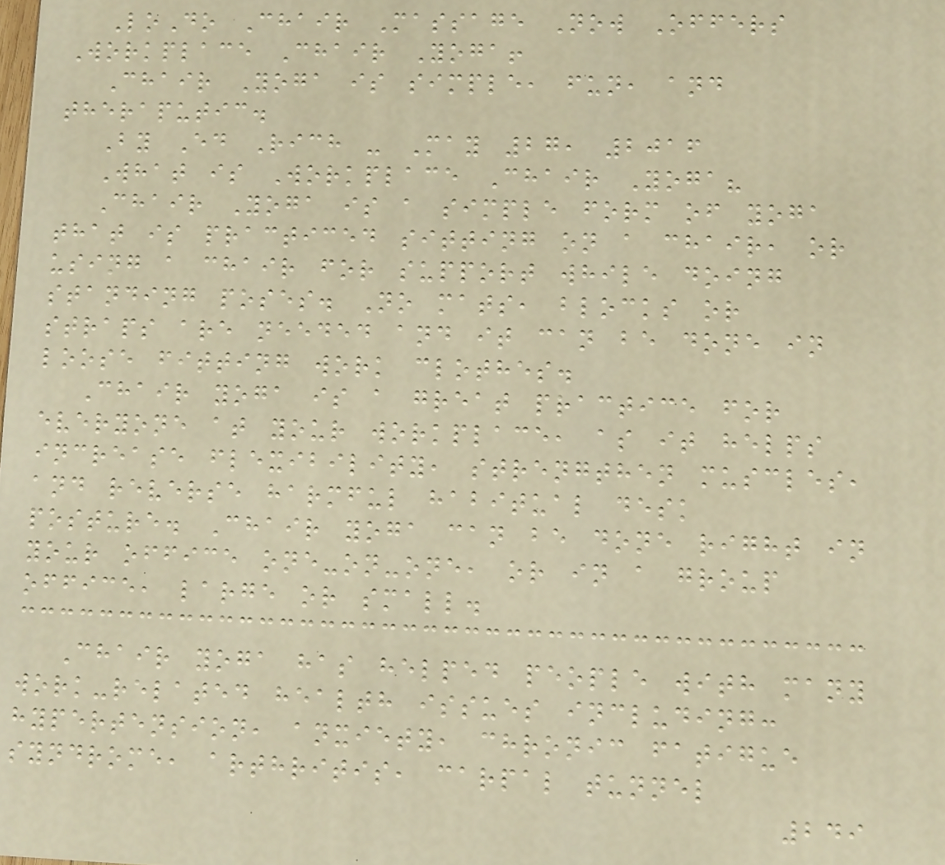LoDo Chair Massage Now Offers
Workplace Chair Yoga!
Chair Yoga is simple, fun, and
theraputic.
By Ed Rich - May 27, 2016
What is Workplace Chair Yoga?
Chair Yoga is a simple form of yoga
that is practiced sitting on a chair, or
using a chair for support while doing
standing poses. No mats, blocks or
straps are needed and it can be done in
loose fitting work clothes.
Chair yoga is a great practice for
everyone at your workplace, as it helps
increase flexibility, strengthen muscles,
and reverse harmful habitual desk
posture. Chair yoga can be done right in
your office one-on-one, or in a group
office, large or small.
Chair yoga has helped people with many
work-related health issues including:
hypertension, anxiety, chronic fatigue
syndrome, arthritis, carpal tunnel
249
